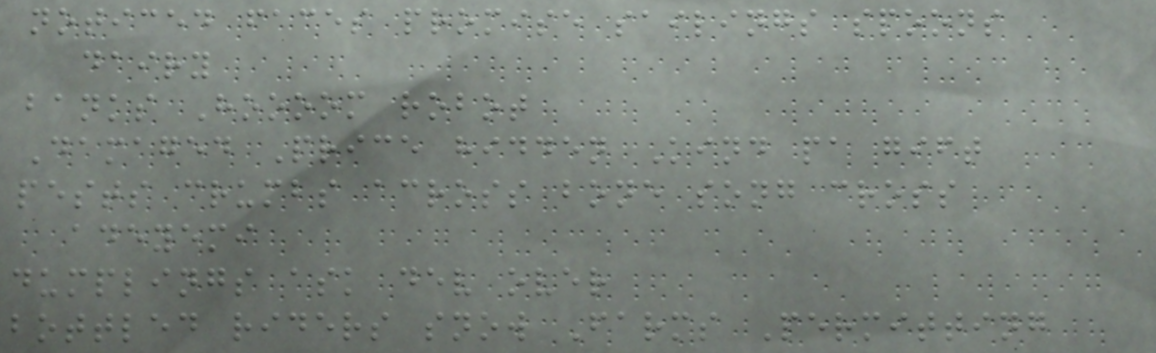noticed faces promise sailings spoons
dairy
banks Hoooom robot
Damaged Price hidden Kind pa gift
pests crumbs across bone song cross
adeyemi
dumplings ask dev over
bottled riders snow Farms Permitting
